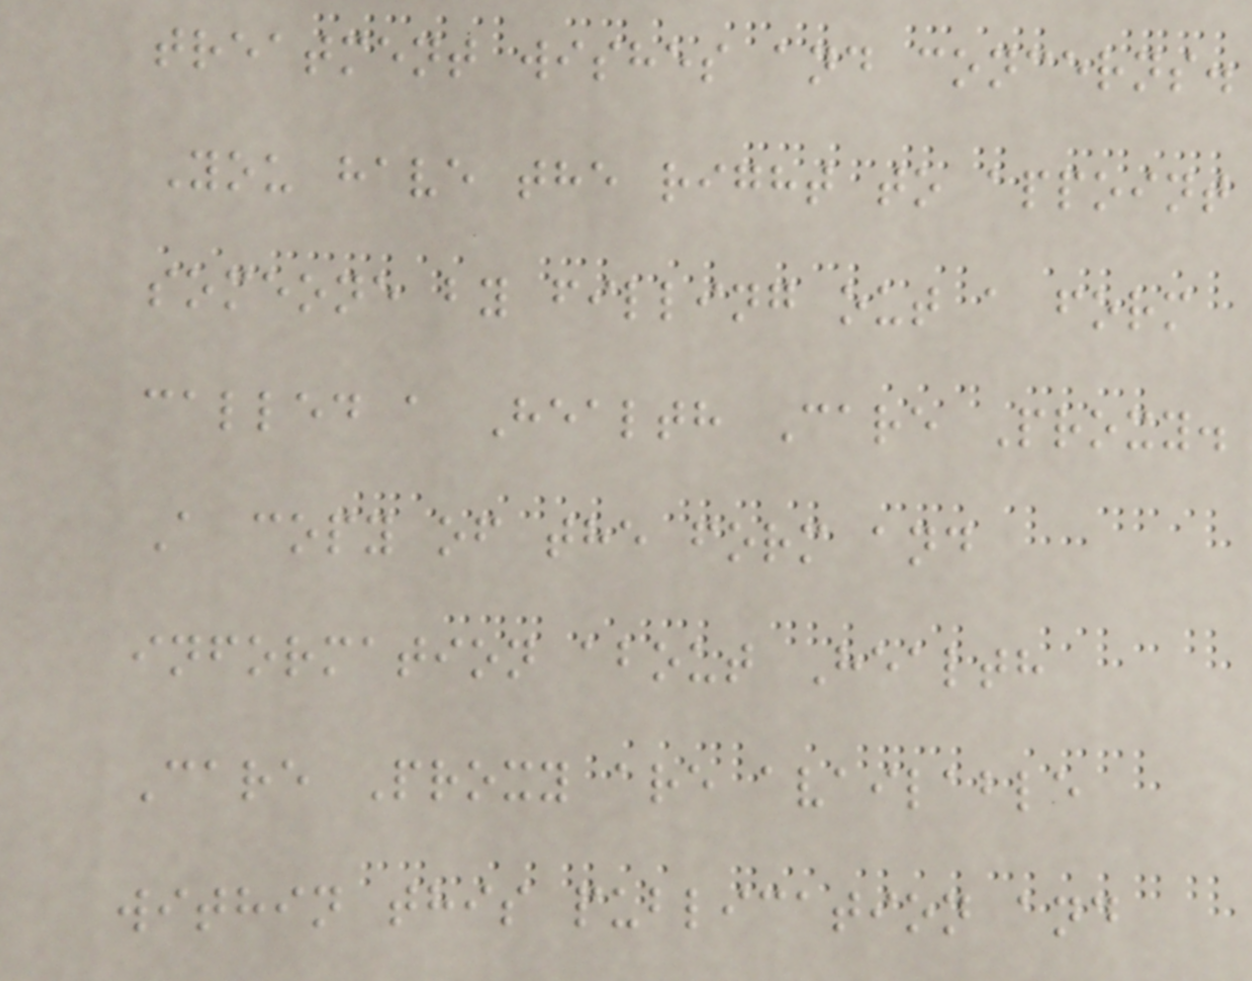treatment wishes and concerns.
You have the right to appoint
someone by filling out a form
called a Health Care Proxy.
A copy of the form and
information about Health
Care Proxy are available
within this publication and
